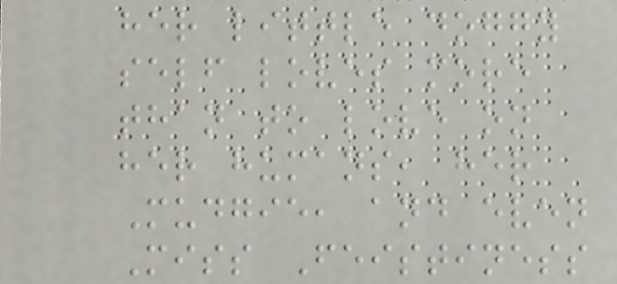her little doggy
self loves more
than to love on
her humans, her
Mudgie, and even
Miss Feistiness
